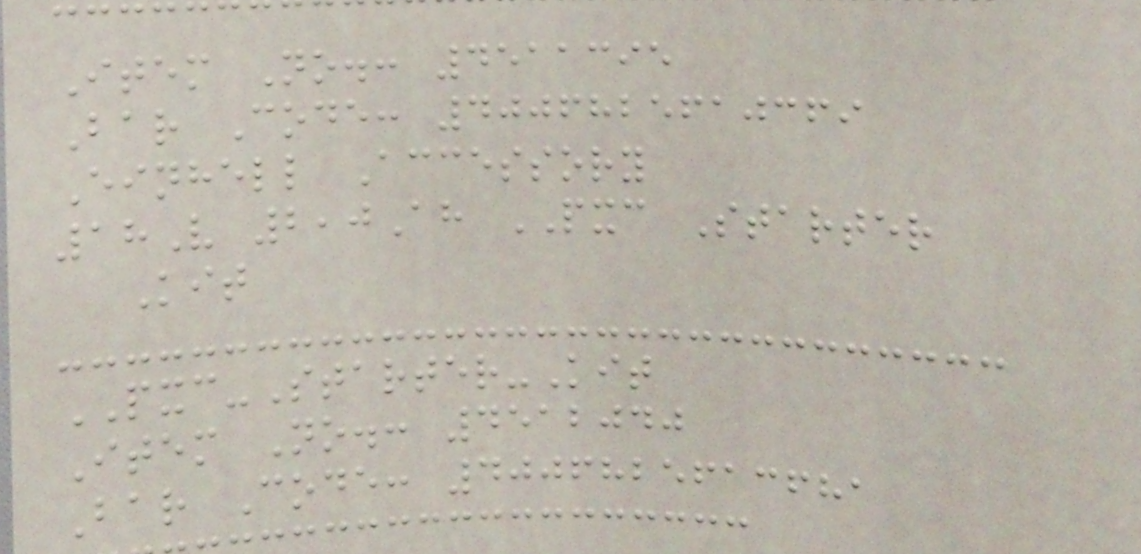Item No.: 4511395
Bar Code: 4006825610369
Einhell Accessory
18V 2,0Ah PXC Starter
Kit
PXC-Starter-Kit
Item No.: 4512040
Bar Code: 4006825613681
